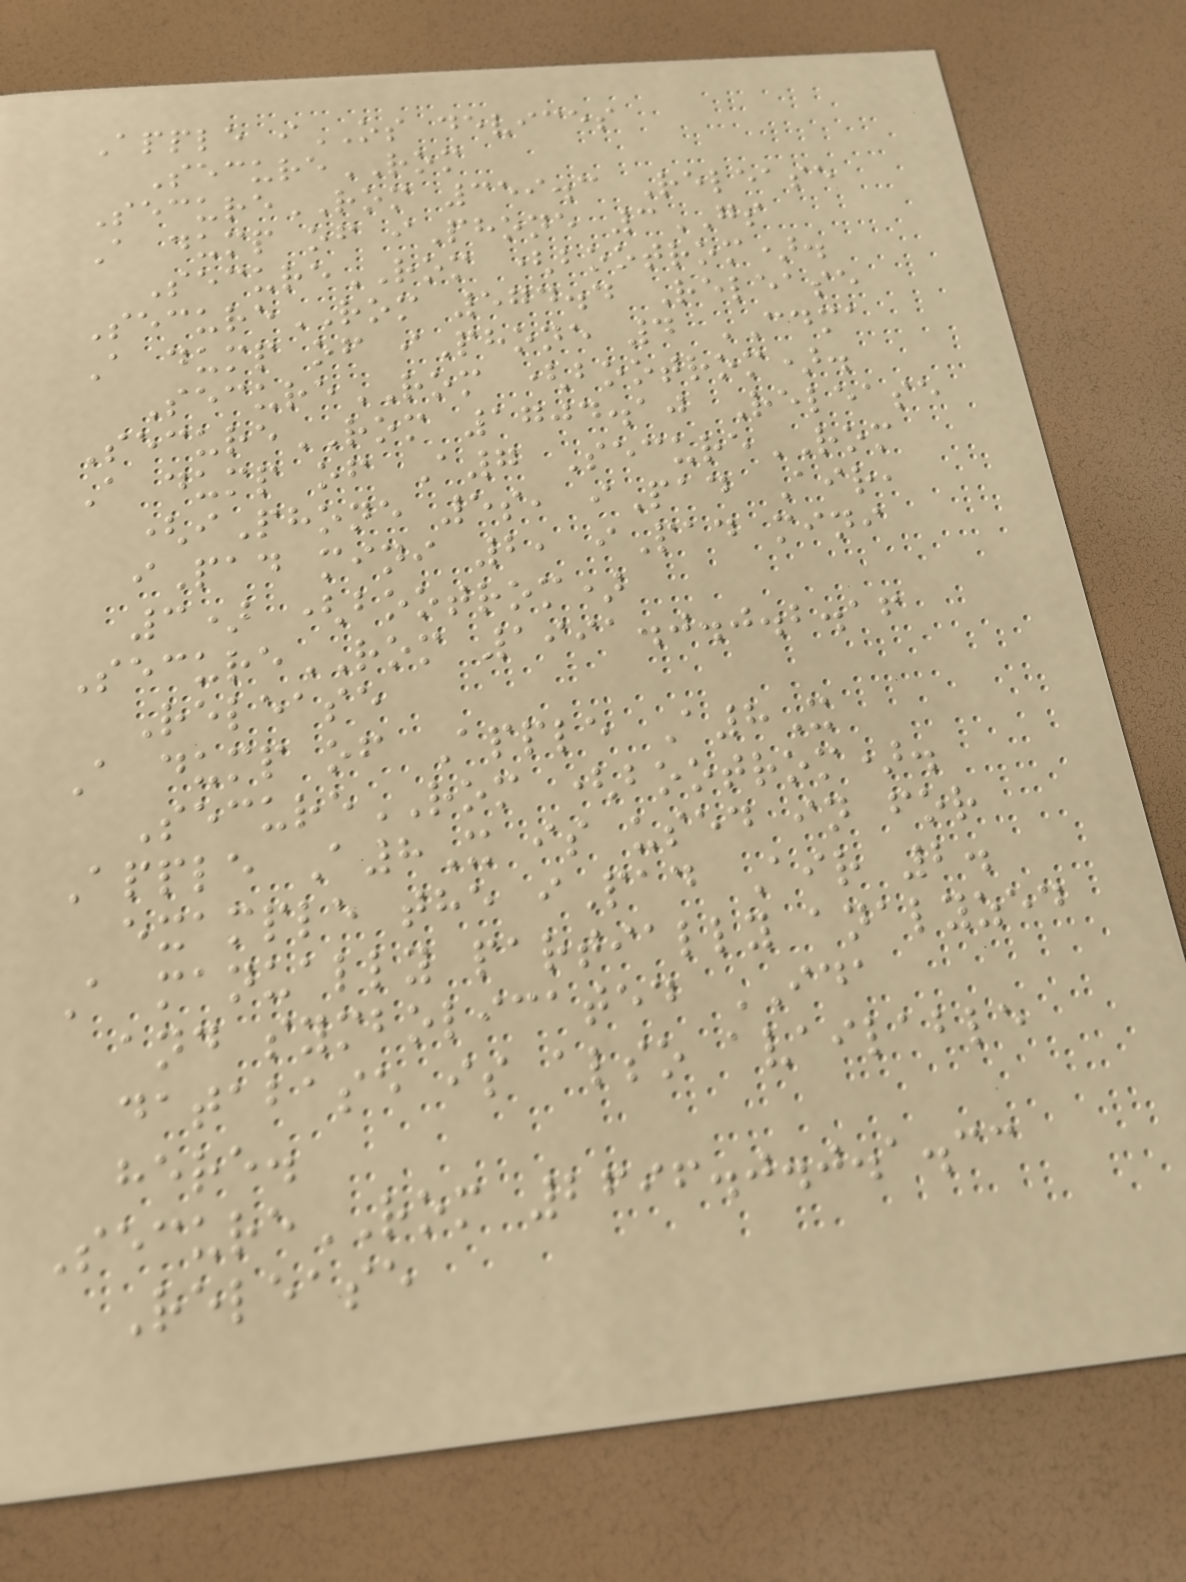Apple iOS devices
SecureROM
SecureROM 359.3 Release
A dump of iPhone 3GS
SecureROM (bootrom).
SecureROM 574.4 Release
A dump of iPhone 4 CDMA
SecureROM (bootrom).
SecureROM 1704.10 Release
A dump of A7 SecureROM
(iPhone 5s, iPad Air,
iPad mini 2, iPad mini
3) (bootrom)
SecureROM 1991.0.0.2.16
Release
A dump of Apple A8X
SecureROM (bootrom).
Apple A8X is used in for
example the iPad Air 2.
A manually partially analyzed
and symbolicated IDA
database is also available
here.
SecureROM 2696.0.0.1.33
Release
